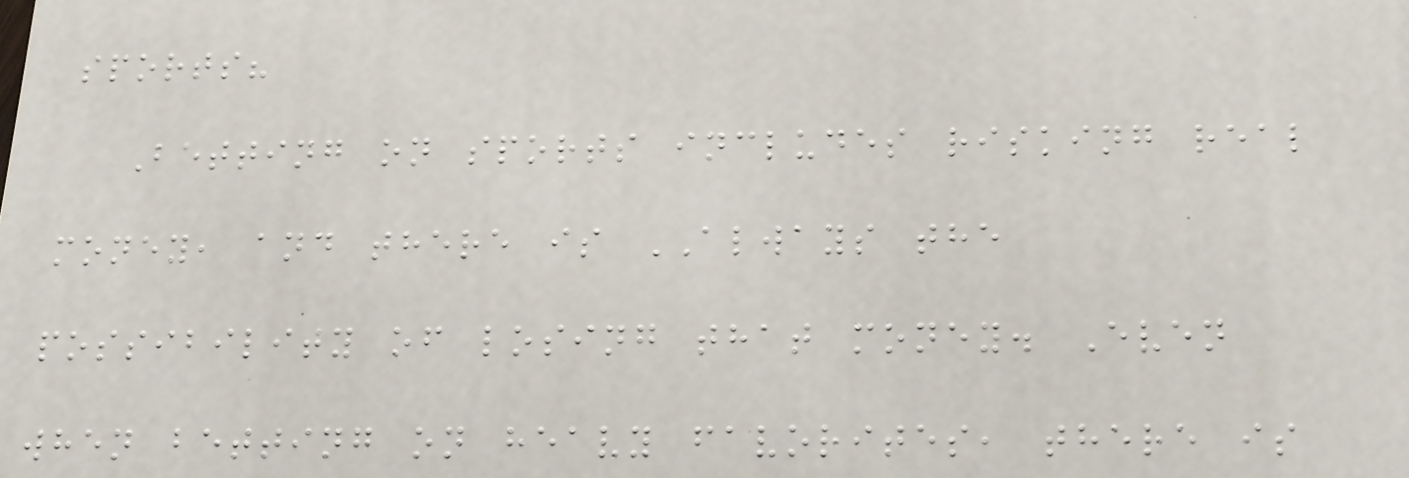sports?
Betting on sports includes risking real
money, and there is ALWAYS the
possibility of losing that money. Even
when betting on heavy favorites, there is
